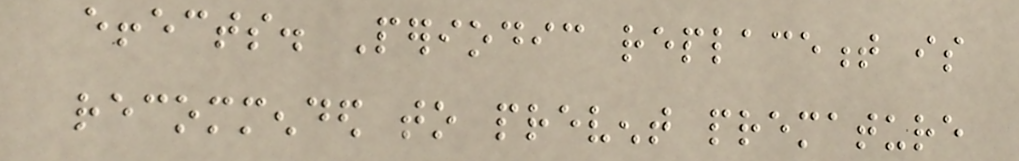effects. Periodic replacement is
recommended to prevent premature
